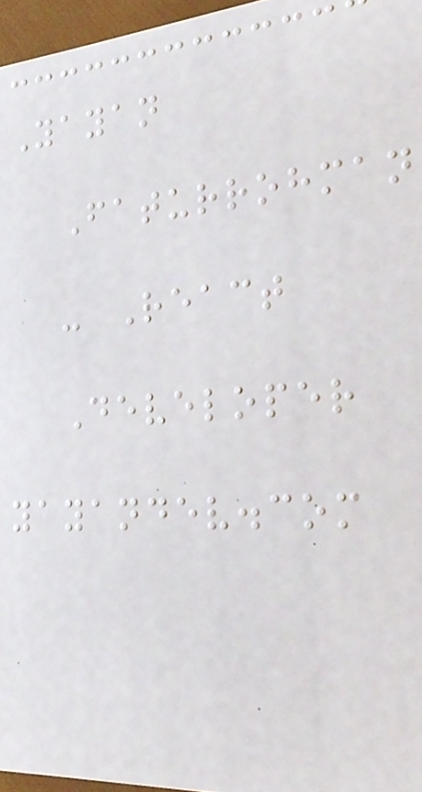Yayan
Faturrohman
- React
Developer
yayandev.com
